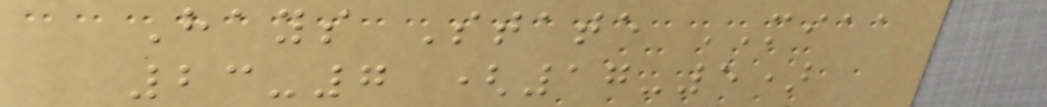Hays State MIAA
23-7 (17-5)
